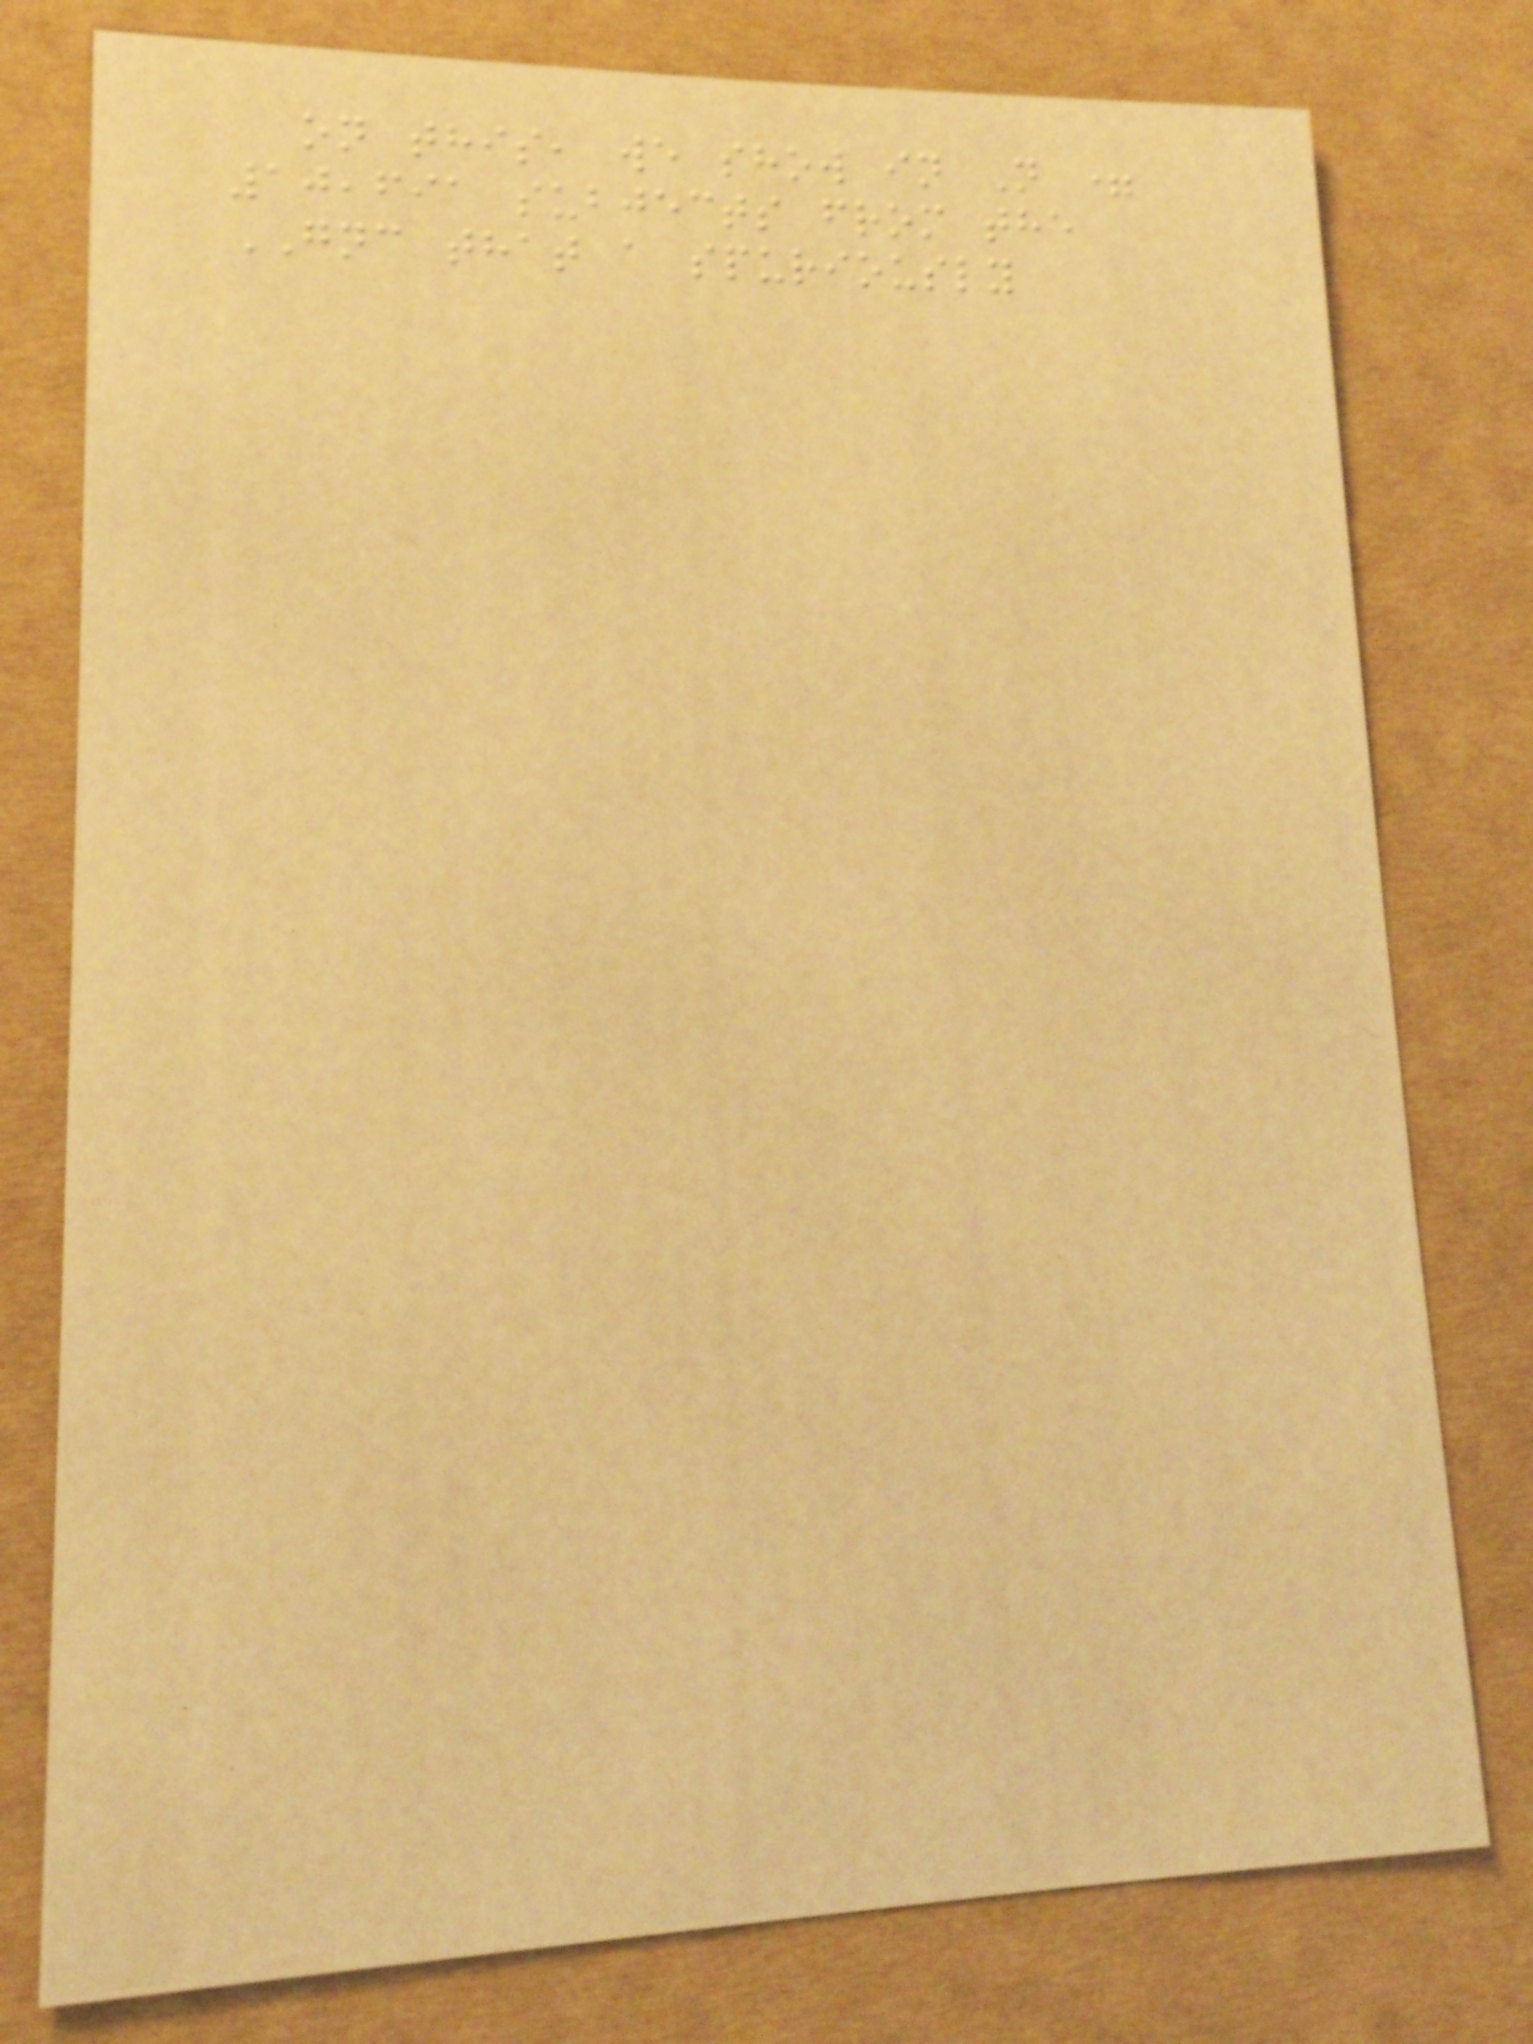on this, we show in N =
10,691 subjects from the
GNC that a spuriously
